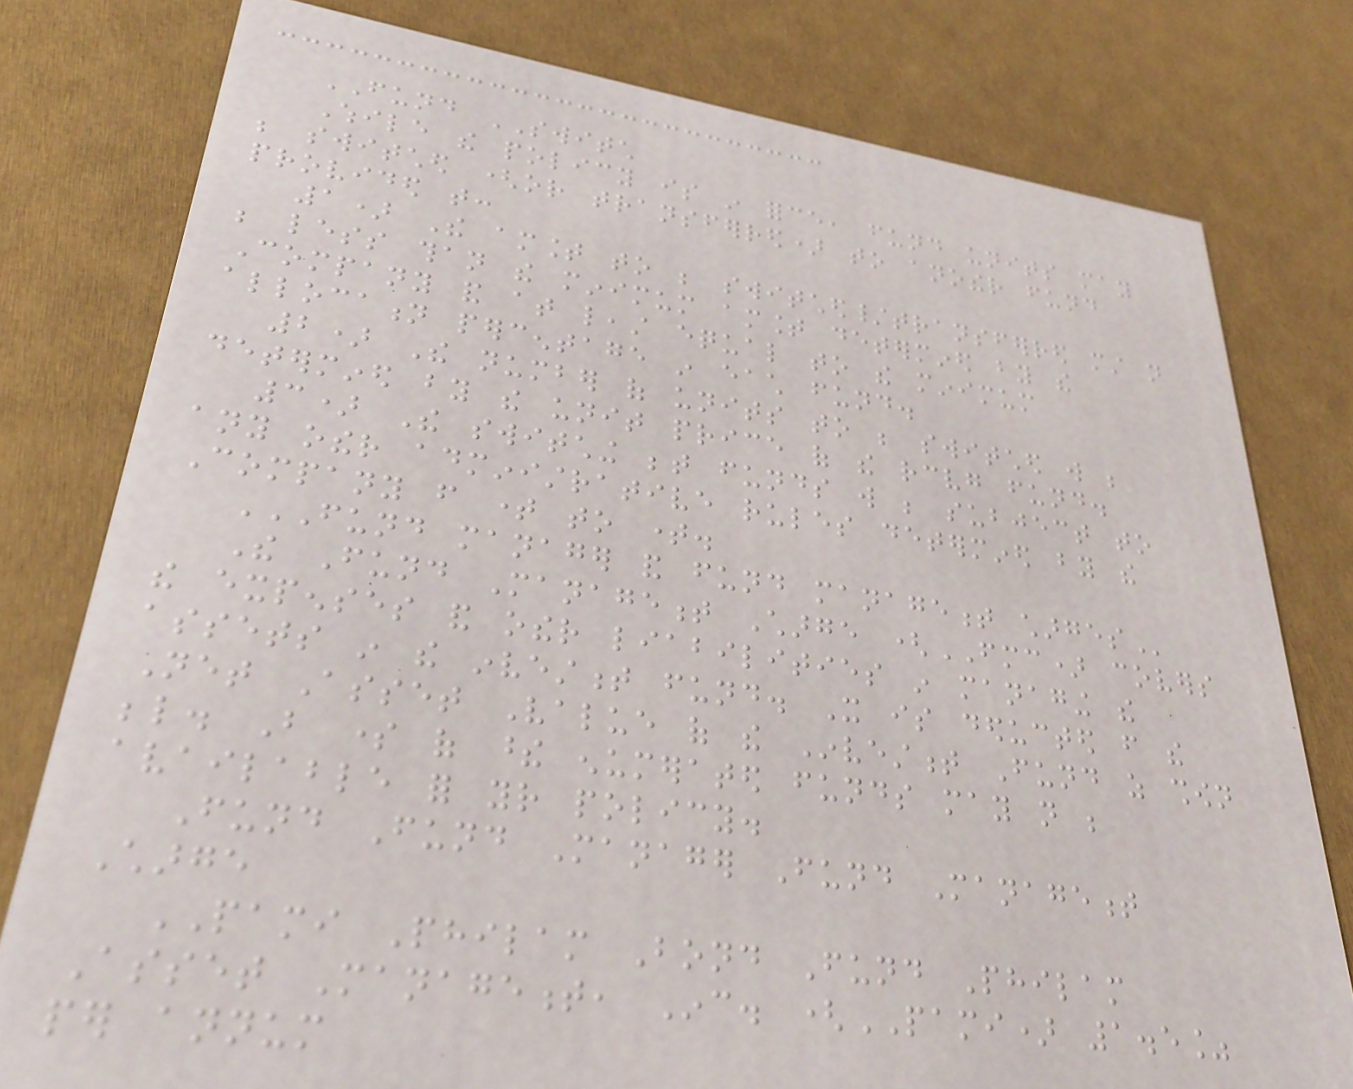FUND SWITCH
While the policy is in force, fund units may
be switched (or transferred) to another fund
provided that:
1) The amount to be switched/transferred must not
be less than the minimum amount determined by the
Company and at least equal to the minimum
allocation percentage in each fund.
2) The number of units to be switched will be
determined by the unit price of the receiving fund.
3) The switching between funds will be subject to
any other administrative rules determined by the
Company from time to time.
FUND MANAGER AND FUND MANAGEMENT CHARGES
The Fund Management Charge (FMC) covers
the expenses and other liabilities in managing the
assets in the investment fund. It is deducted from the
Net Asset Value of the Investment Fund as shown
below. But some of these enumerated funds may not be
available for your policy.
Fund Fund Manager Fund Management
Charge
PAMI Philam Bond Fund Philam
Asset Management, Inc. (PAMI) 1.5%
per annum
